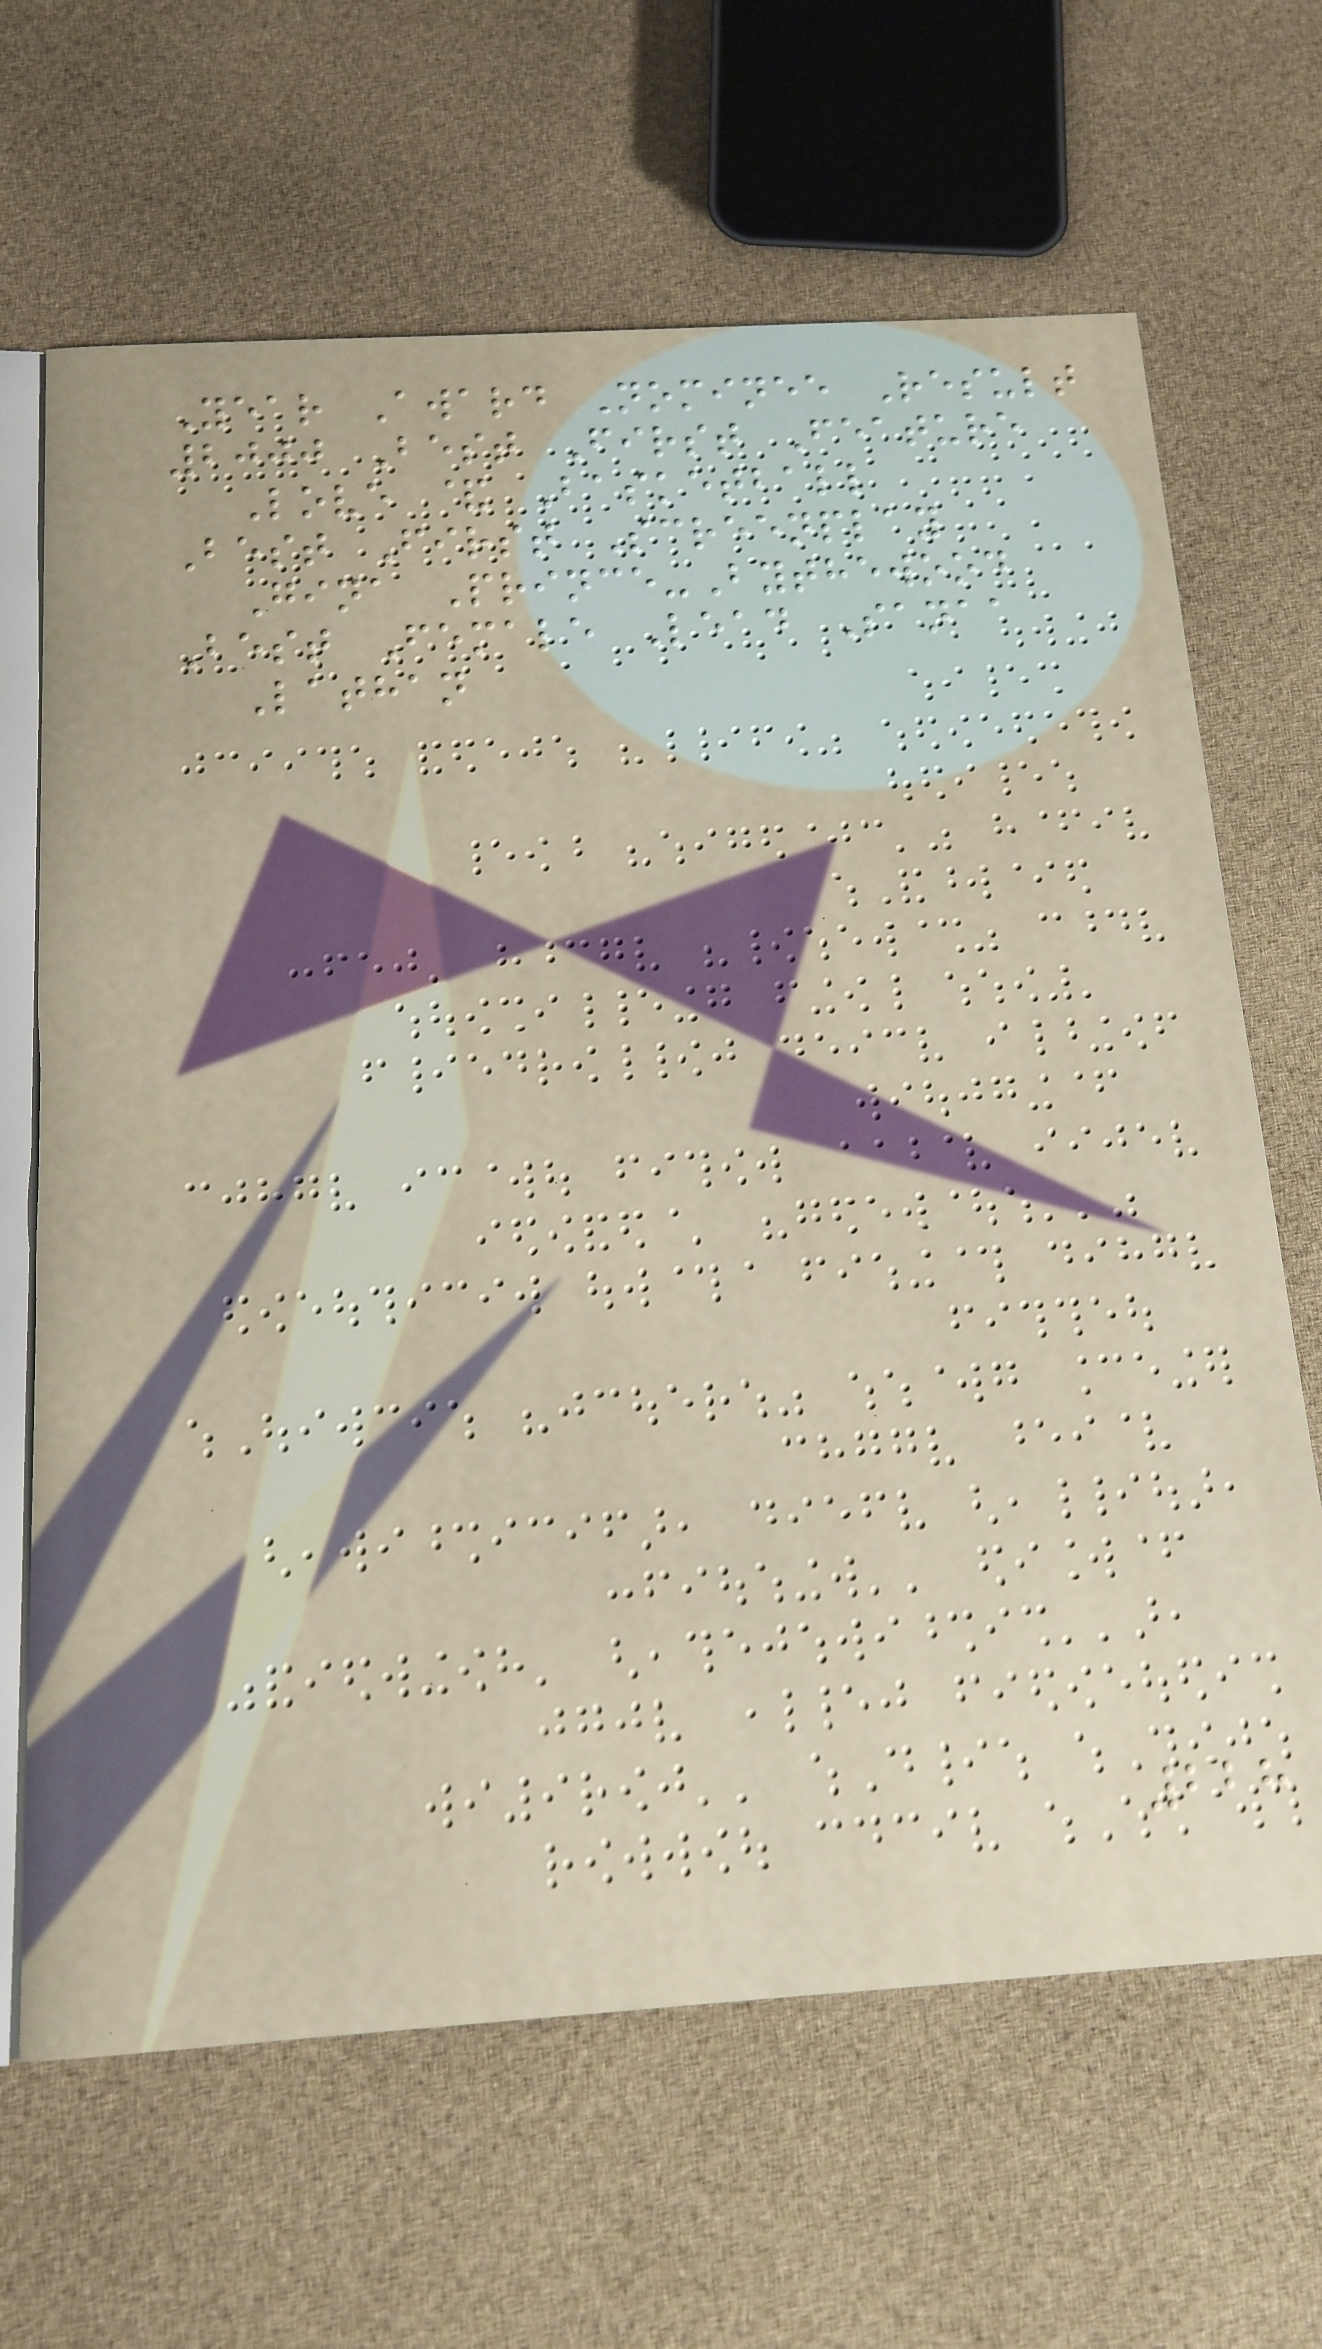Year Award Nominee Result
2000 Best First Feature
Love & Basketball
Best First Screenplay
Gina Prince-Bythewood
Best Female Lead Sanaa
Lathan
228
